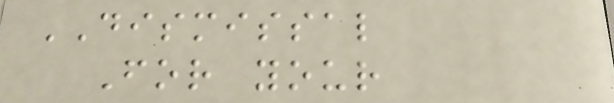DISMISSAL
For your
